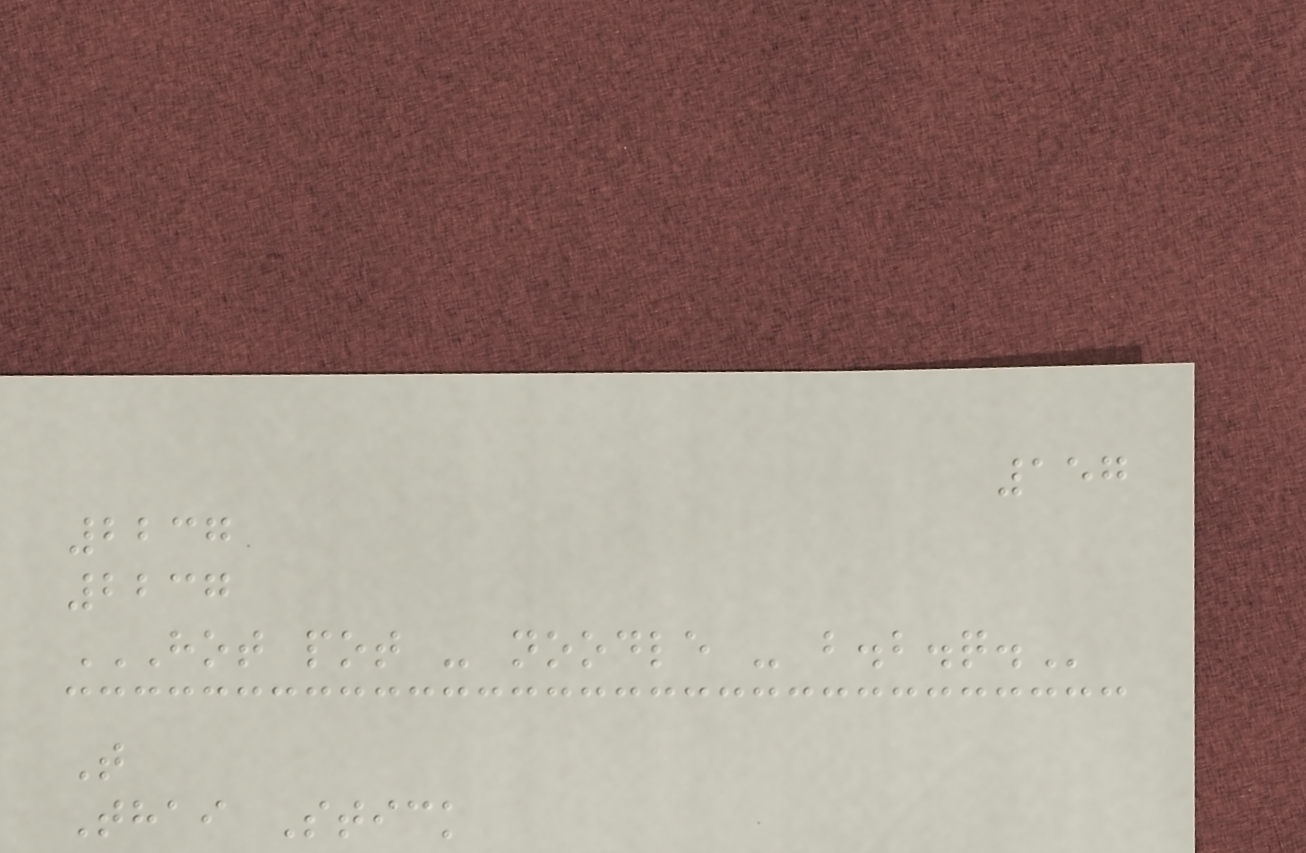157
2237
2237
HOT POT - NOODLE - B.B.Q.
T
Thai Stick
